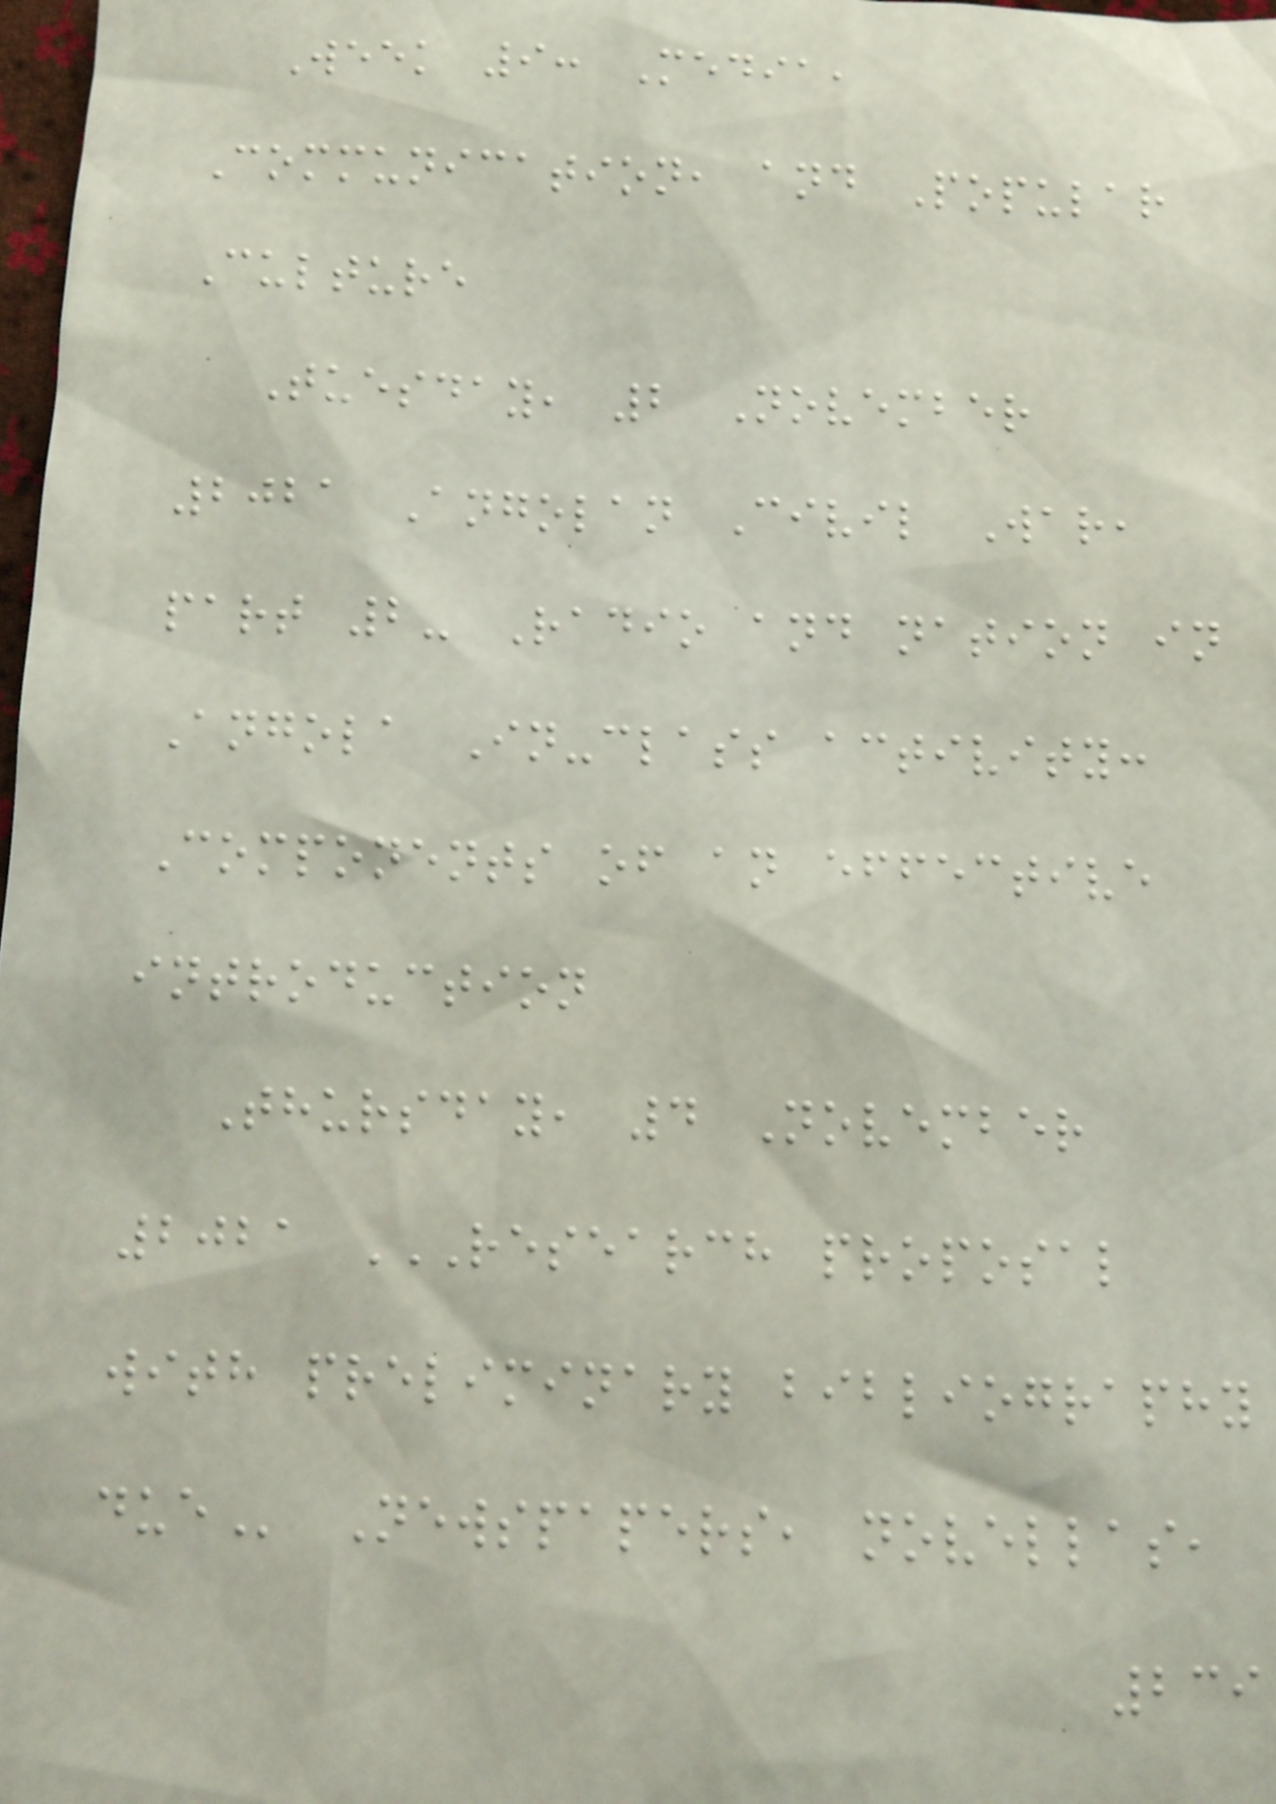Week 9: Media,
Communication, and Popular
Culture
Tuesday, 2 November
2021 Angolan Civil War,
part 2- Radio and nation in
Angola In-class activity:
Components of an effective
introduction
Thursday, 4 November
2021 RESEARCH PROPOSAL
WITH PRELIMINARY BIBLIOGRAPHY
DUE Newspapers, novellas,
239
